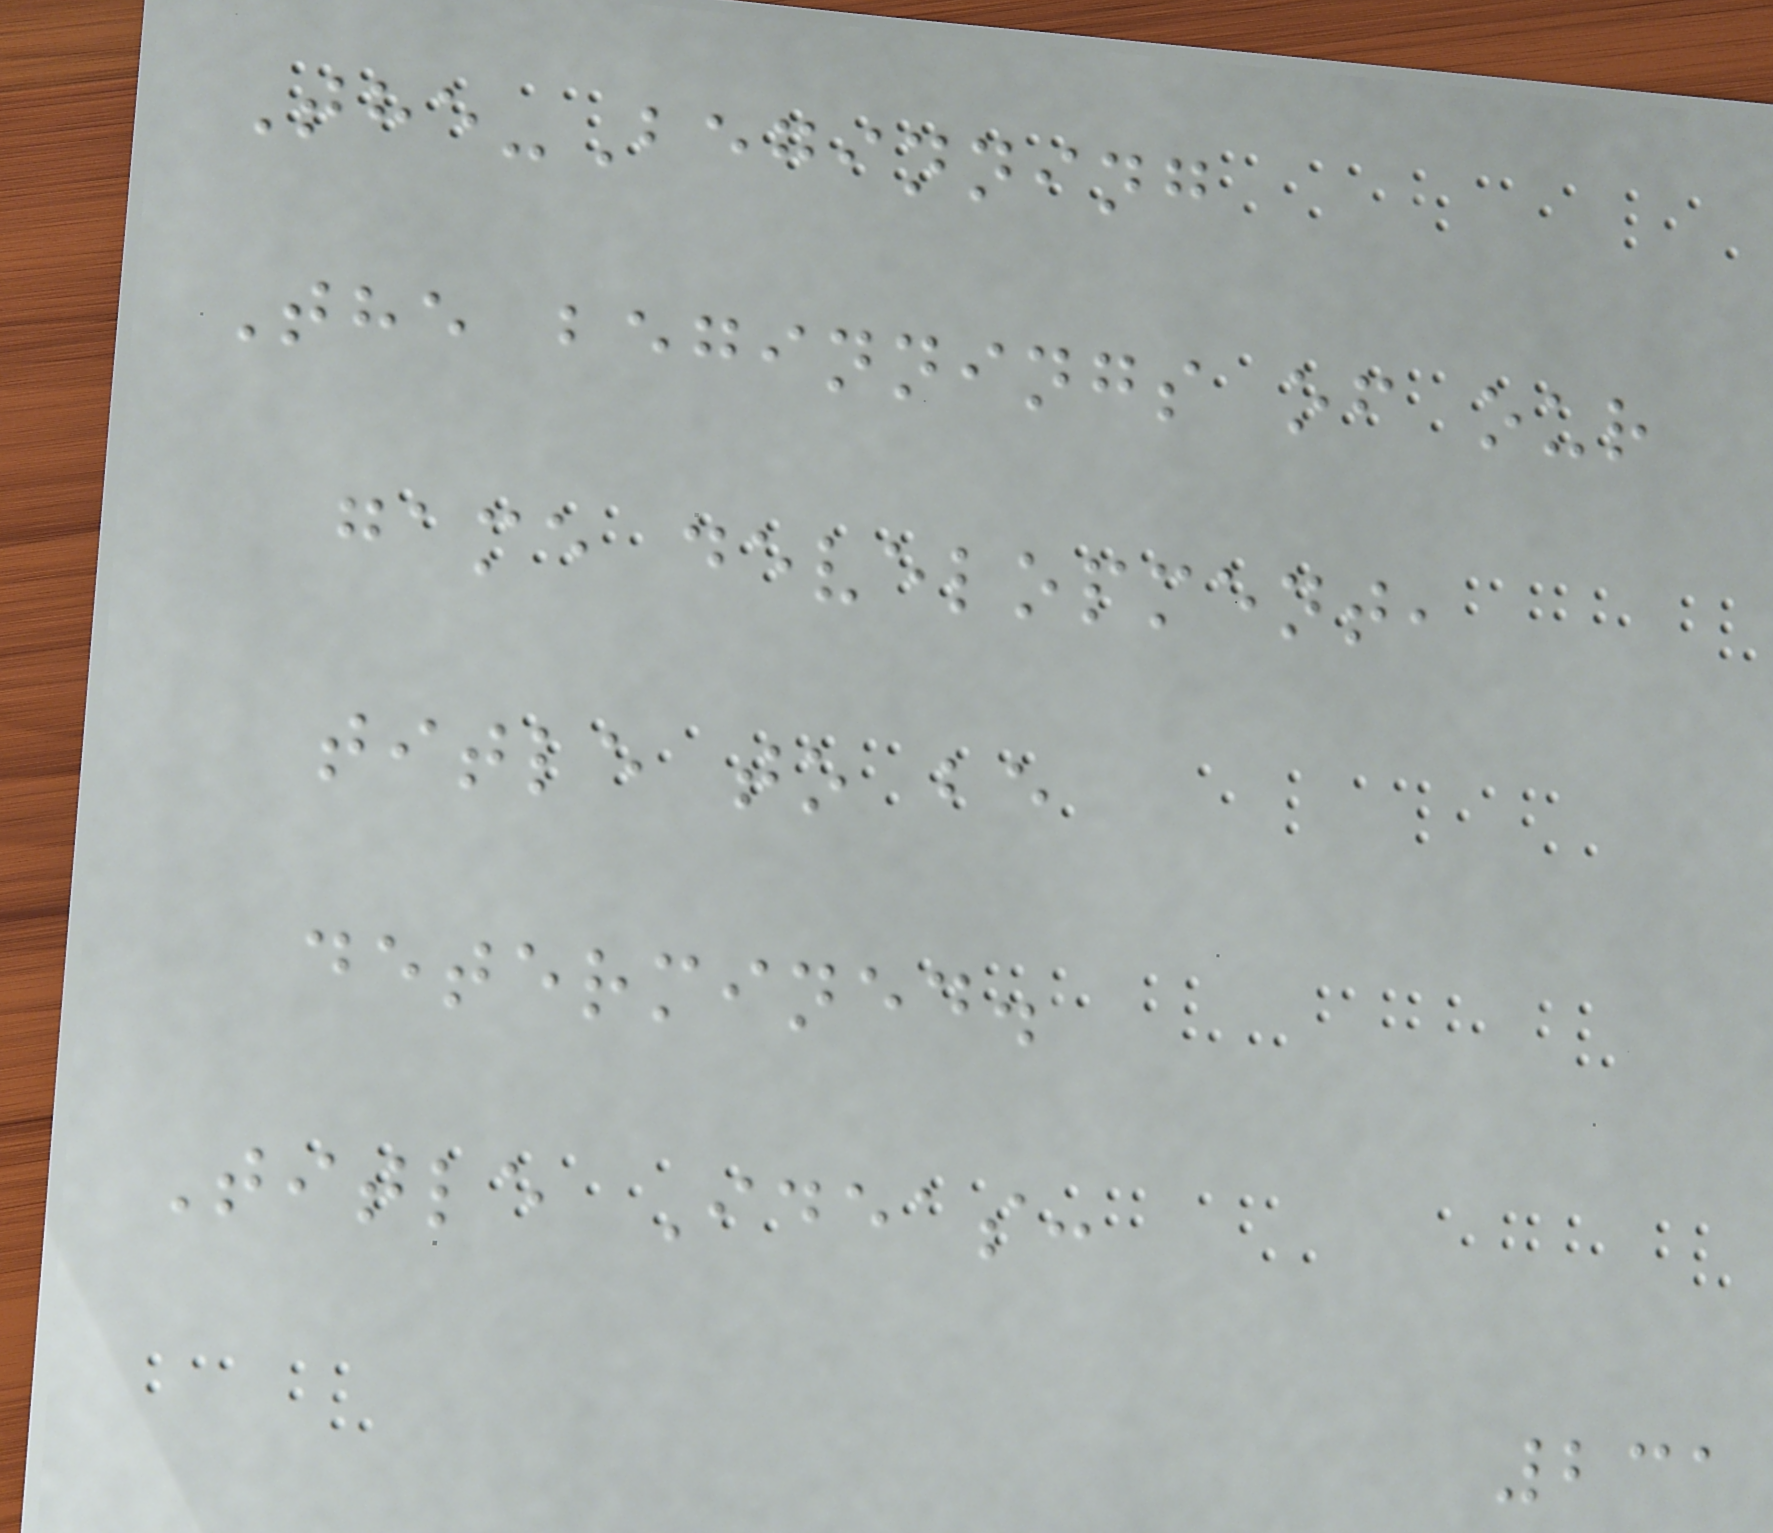The-Beginning
The beginnings of our
game development,
title to be
determined.
Title Ideas:
231
